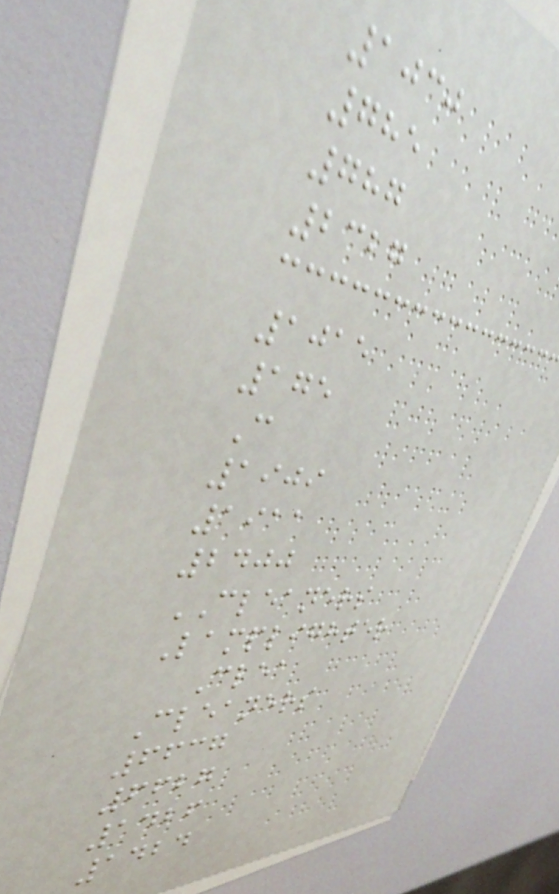1030
785
787
2327
1015
175
C
1909
1911
2400
CLEANERS
Lamplighter
Clea
Cleaners
6637
6627
1426
1424
